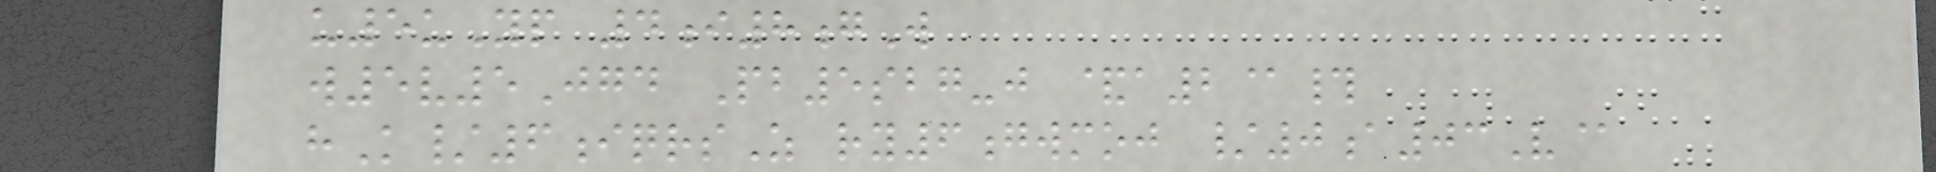u5uYp 4i8gW
w5v5Jgd Pb5sbg-j &a2@#
hK/6iqrsZ ry6gwmoj /0a03V@
